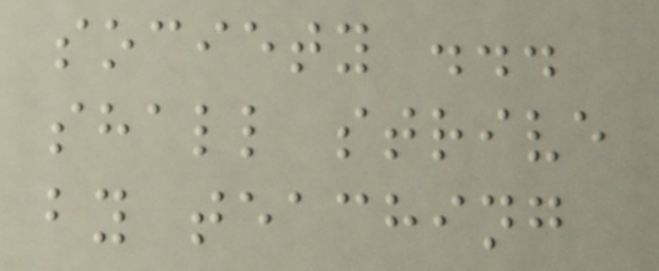society ...
shall strive
by teaching
